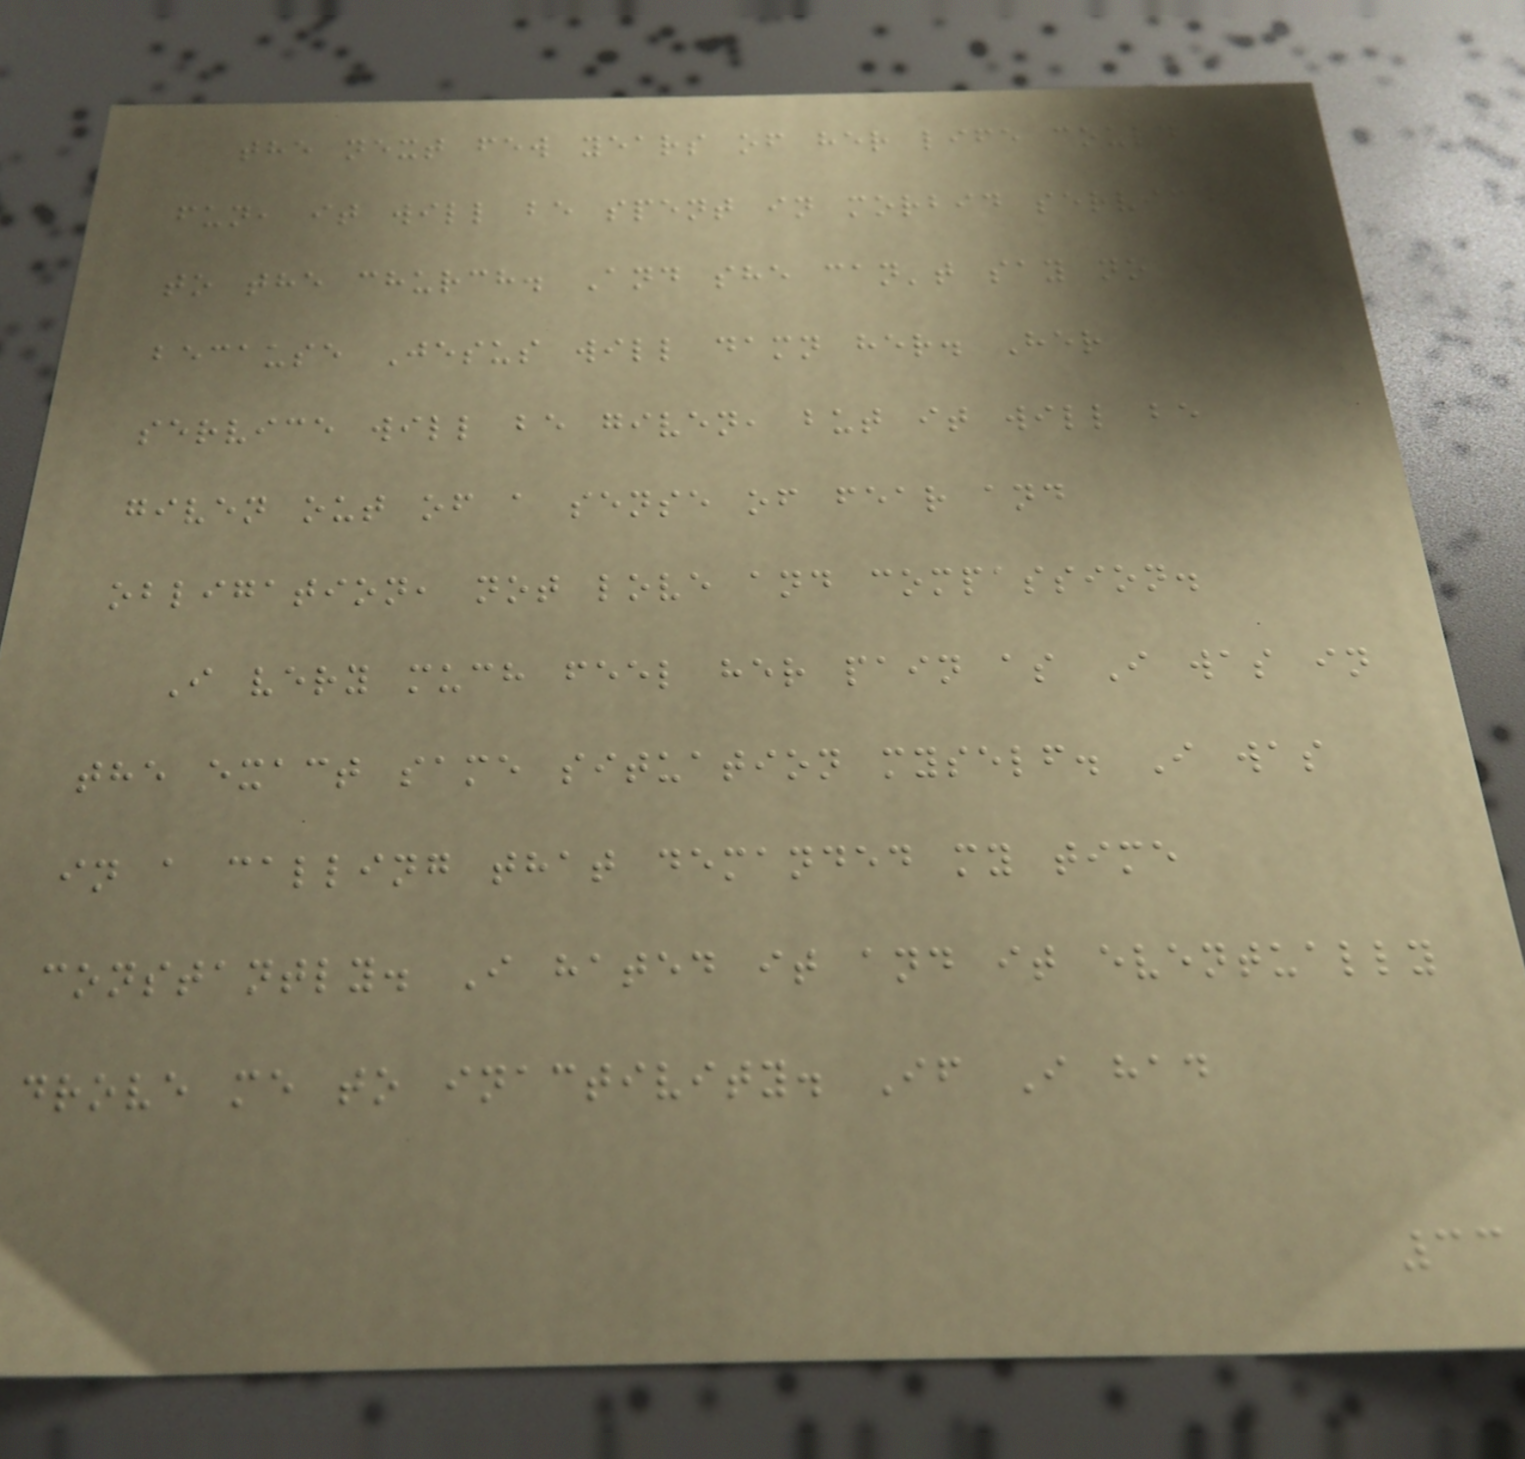the next few years of her life could be
fun, it will be spent in morbid service
to the church. And she can't say no
because Jesus will damn her. Her
service will be given, but it will be
given out of a sense of fear and
obligation, not love and compassion.
I very much feel her pain as I was in
the exact same situation myself. I was
in a calling that demanded my time
constantly. I hated it and it eventually
drove me to inactivity. If I had
33
